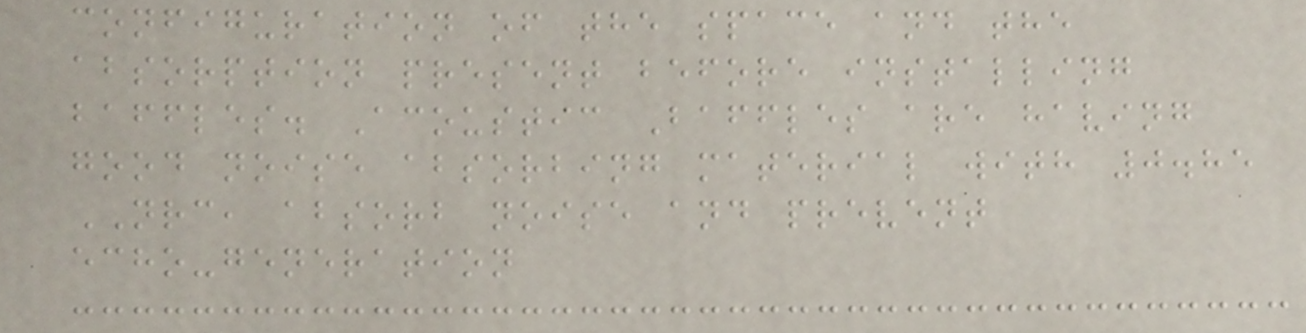configuration of the space and the
absorption present before installing
baffles. Acoustic Baffles are having
good noise absorbing material with 0.85
NRC, absorb noise and prevent
echo-generation
